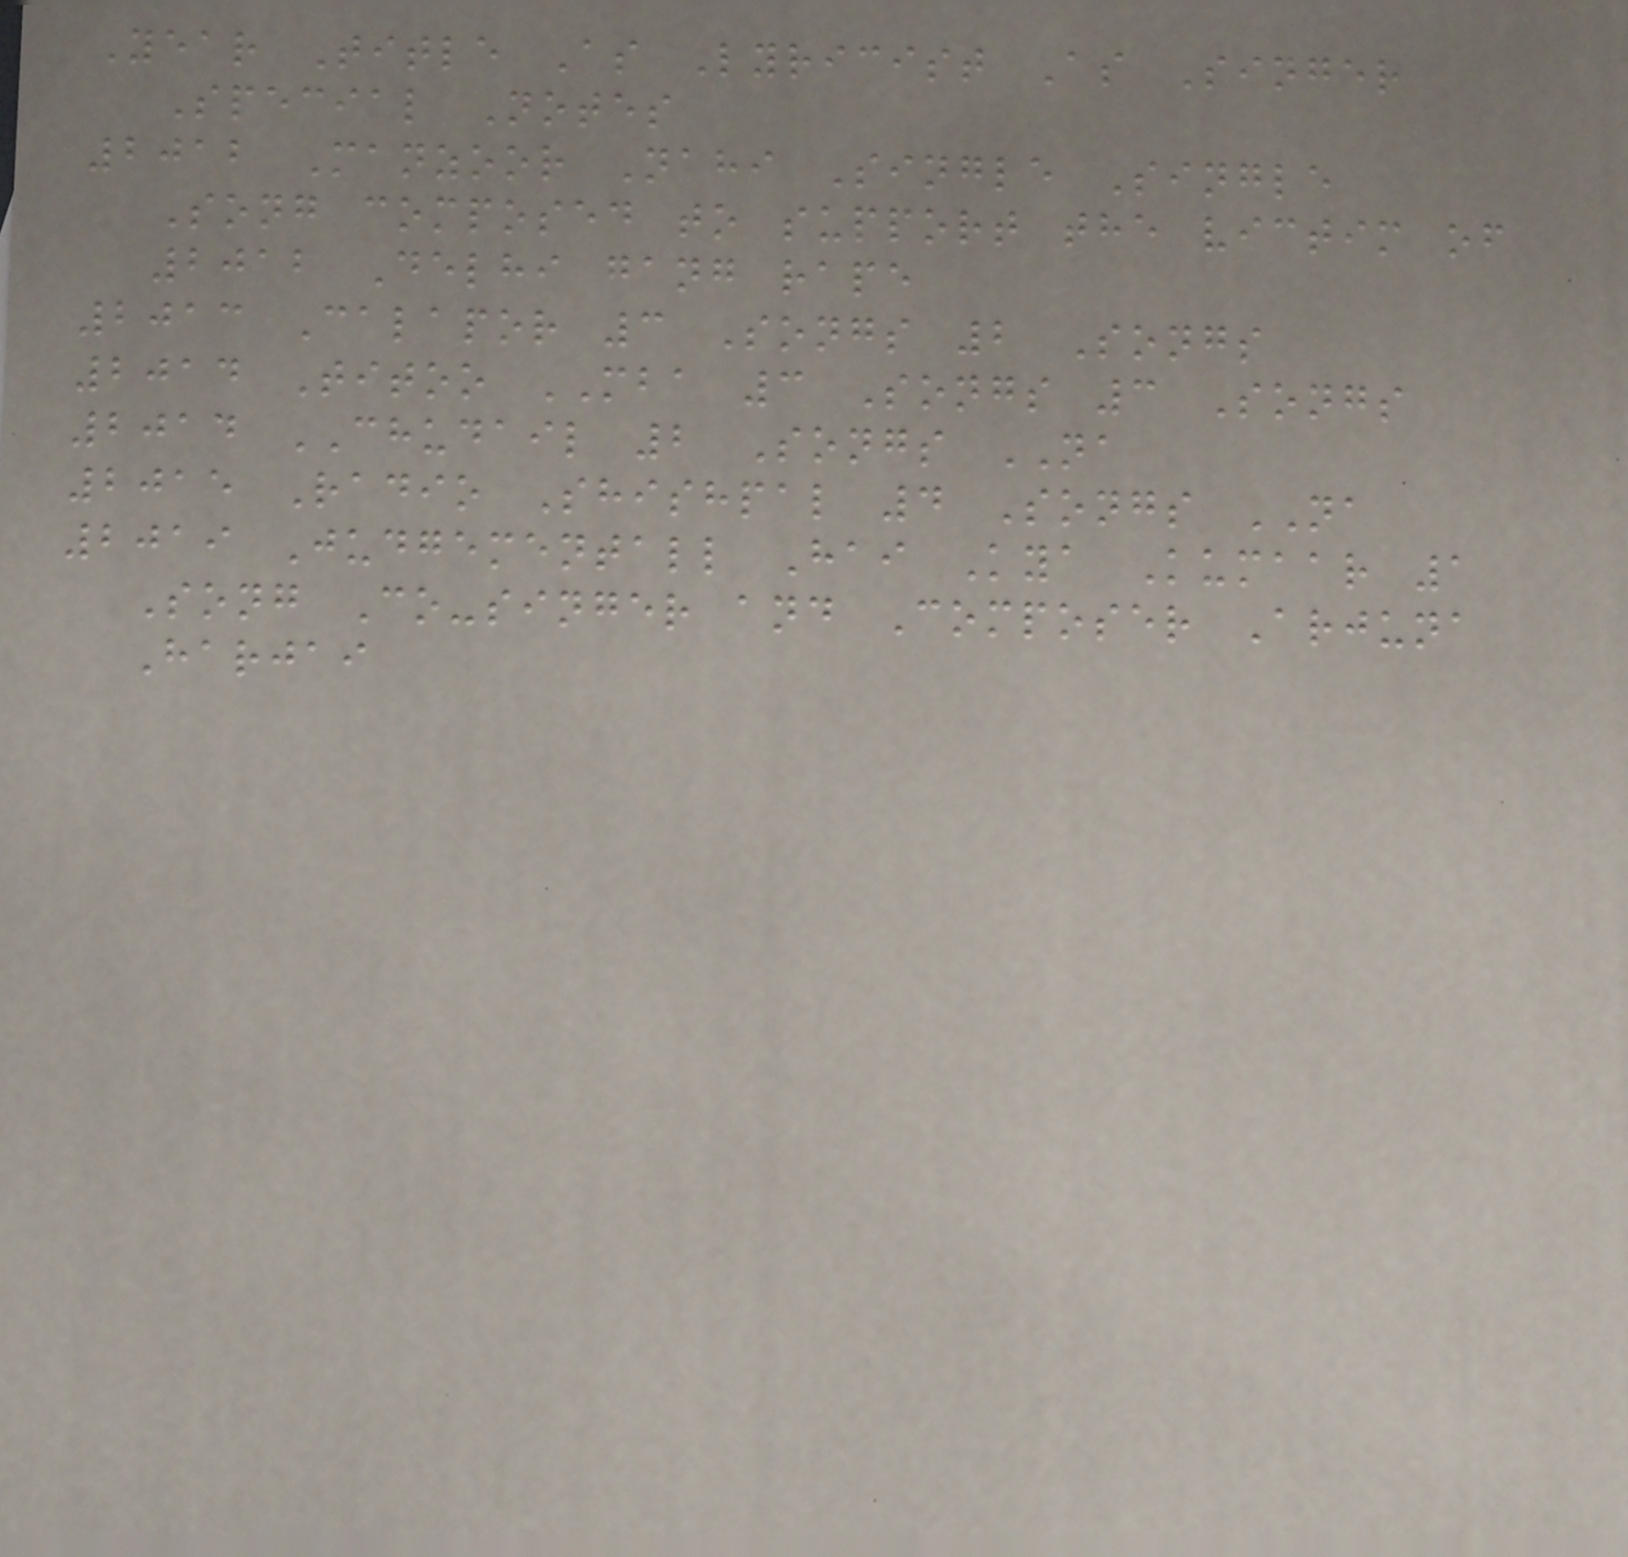Year Title As Lyricist As Singer
Special Notes
2012 Manzoor Nahi Single Single
Song composed to support the victim of
2012 Delhi gang rape
2013 Calapor 3 Songs 2 Songs
2014 Titoo MBA 3 Songs 3 Songs
2014 CHUDAIL 2 Songs NA
2015 Radio Shishpal 4 Songs NA
2019 Judgementall Hai Kya Kumaar 1
Song Co-singer and Composer Arjuna
Harjai
